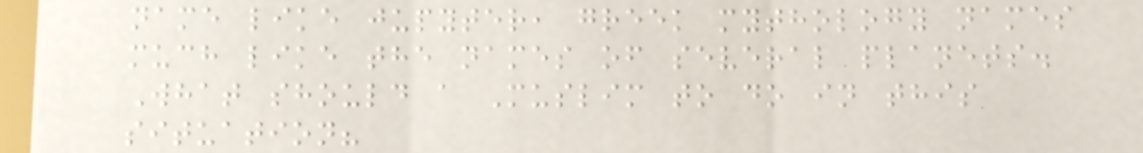name like jupyter, greek mythology names
much like the names of several planets.
What should a Muslim to do in this
situation?
